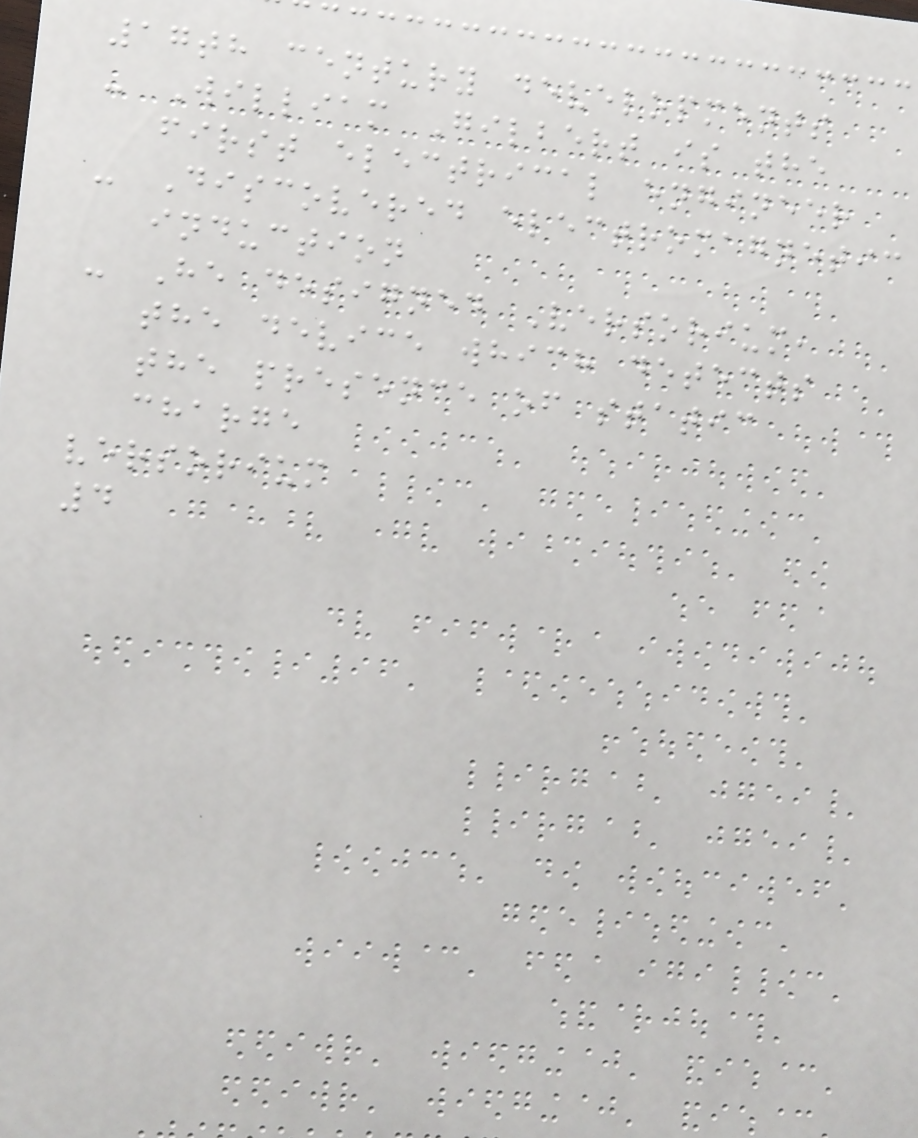17th century developments
- William Gilbert is the
first electrical engineer
- Discovered electromagnetic
induction
- He designed Versorium,
the device which detects
the presence of static
charge
versorium
4
